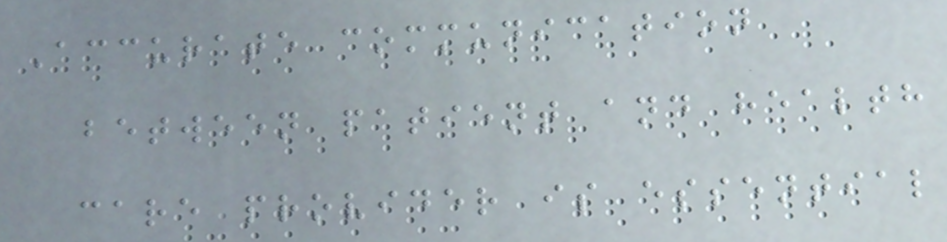Accurate communication
between patient and health
care provider is essential
